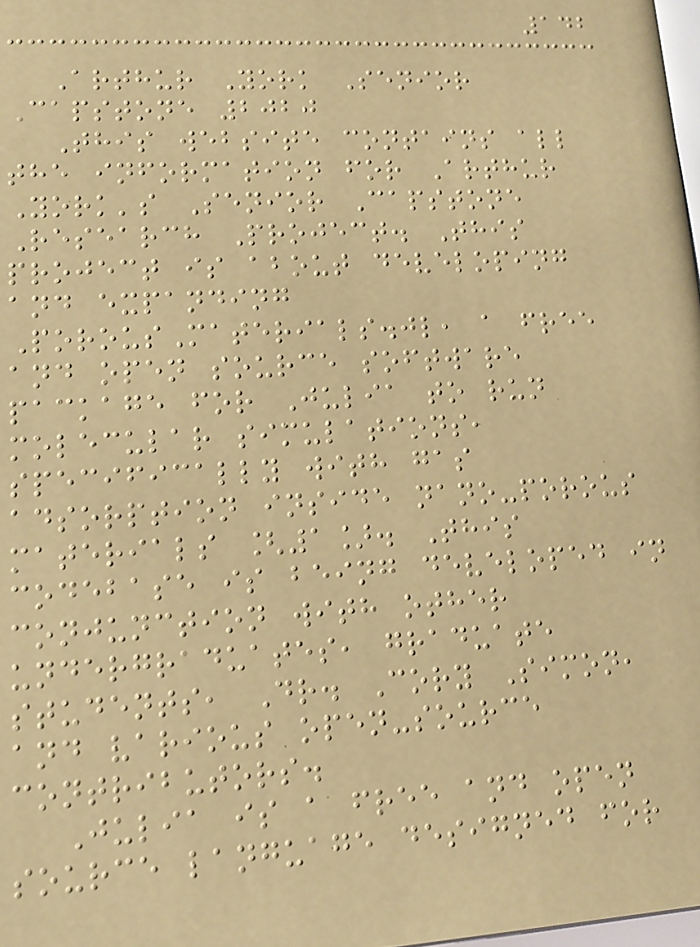142
Arthur York Senior
Capstone 2020
This website contains all
the information for Arthur
York's Senior Capstone
Research Project. This
project is about developing
and expanding
PorousMaterials.jl, a free
and open source software
package for Julia to run
molecular simulations,
specifically with gas
adsorption inside nano-porous
materials [1]. This
codebase is being developed in
conjunction with other
undergraduates, graduate
students, Dr. Cory Simon,
and various open-source
contributors.
Julia is a free and open
source language designed for
